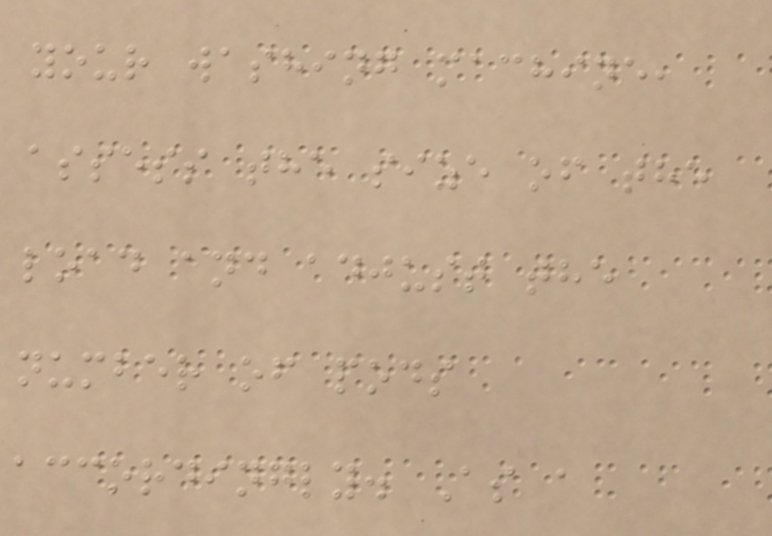your washing machine,
assess the size of the
load and adjust the
number of pods
accordingly. As a
